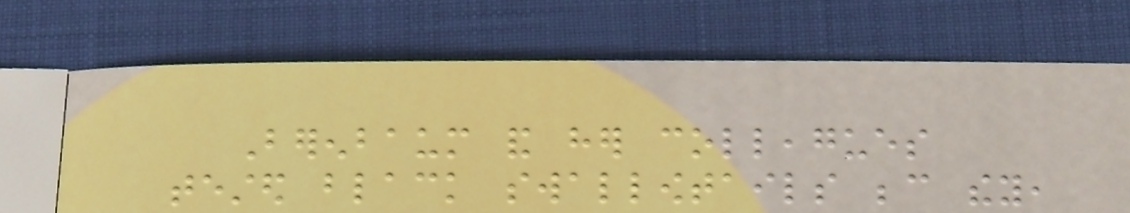Berenbaum and her colleagues
tested black swallowtails because they,
